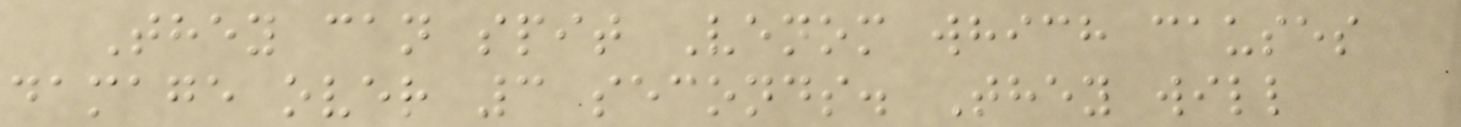They can spit Venom which causes
damage over 3 seconds. They will
